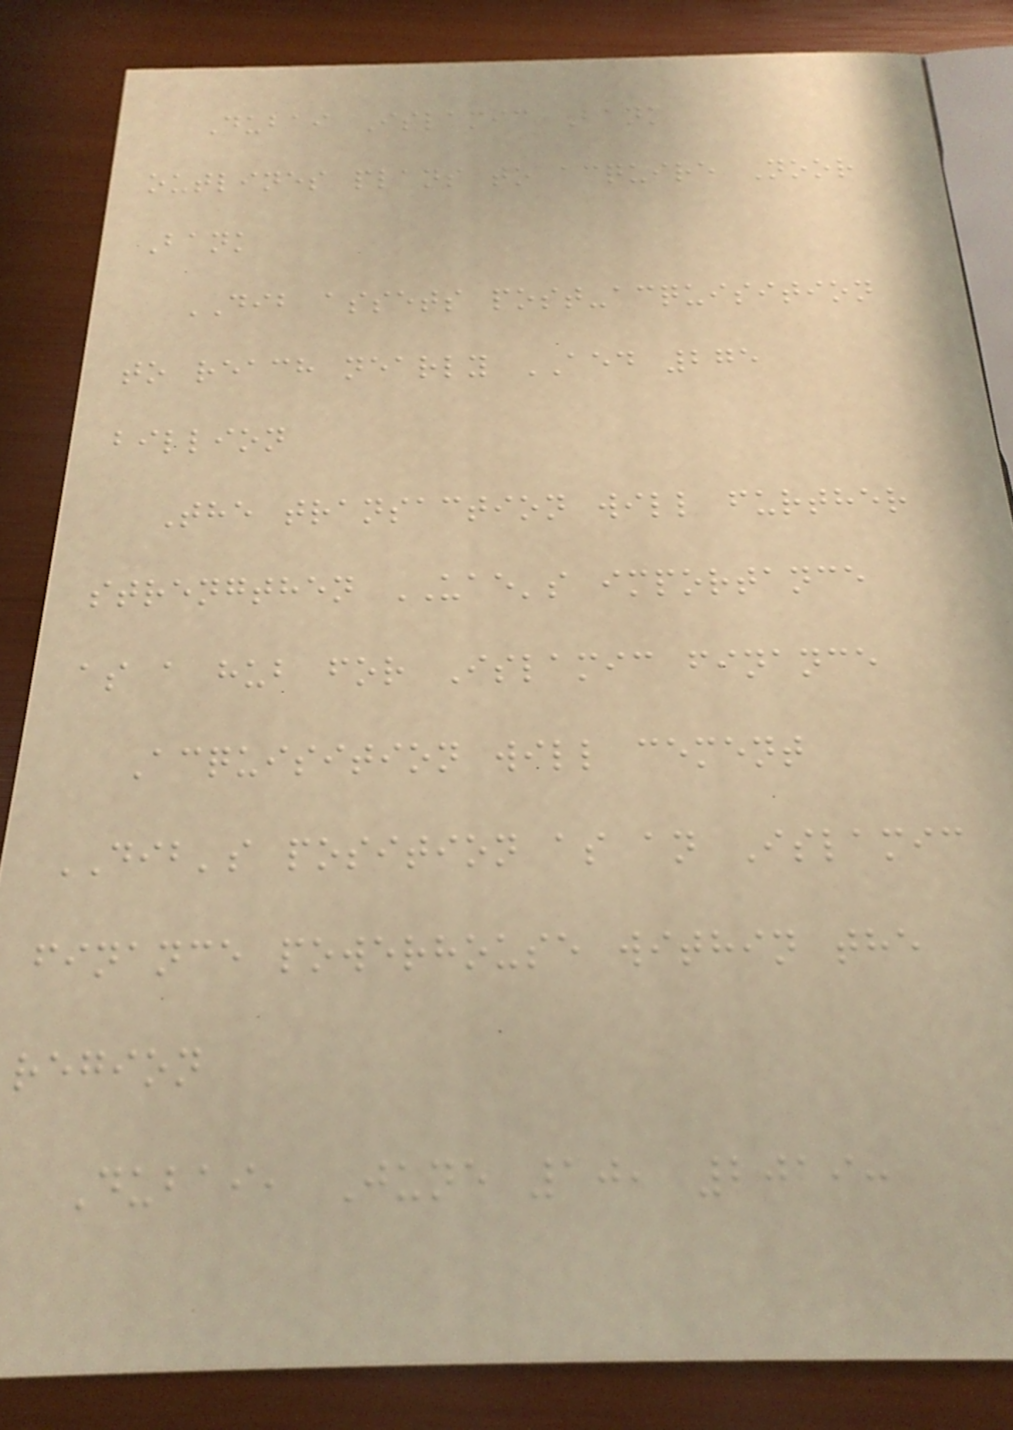Dubai Islamic Bank
outlines plans to acquire Noor
Bank
DIB assets post-acquisition
to reach nearly AED 275
billion
The transaction will further
strengthen UAE's importance
as a hub for Islamic finance
Acquisition will cement
DIB's position as an Islamic
finance powerhouse within the
region
Dubai, June 10, 2019:
